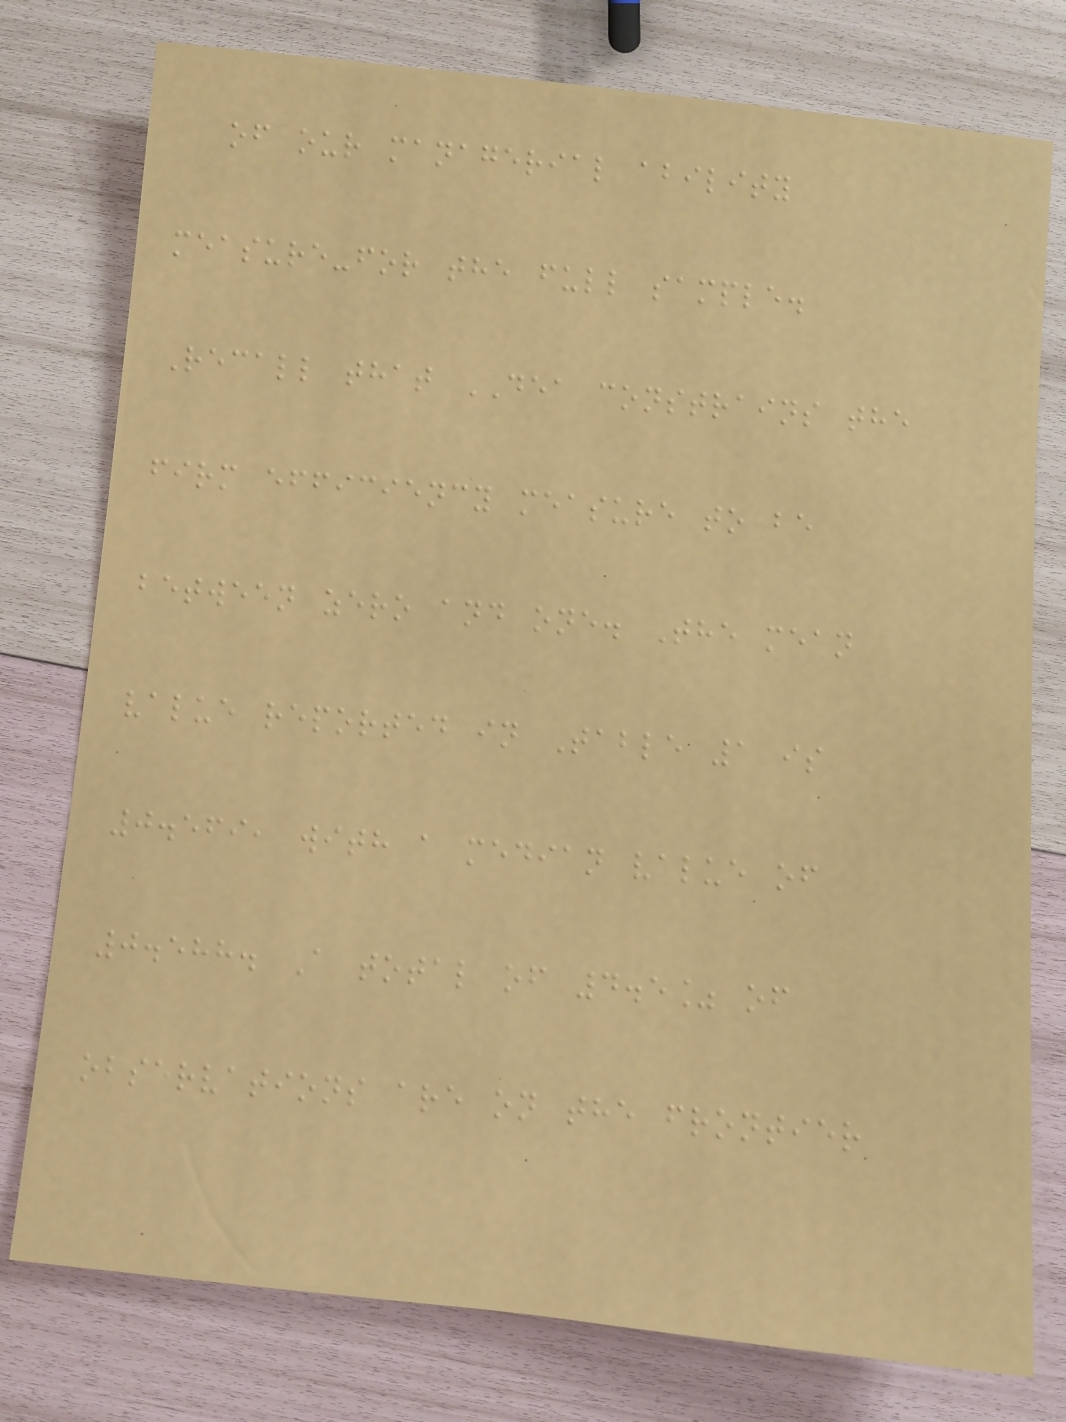of our managerial ability
measure-for the full sample.
Recall that DEA constrains the
firm efficiency measure to be
between zero and one. The mean
value reported in Table 1 is
0.569, with a median value of
0.588. A total of 4.5% of
observations are on the frontier
